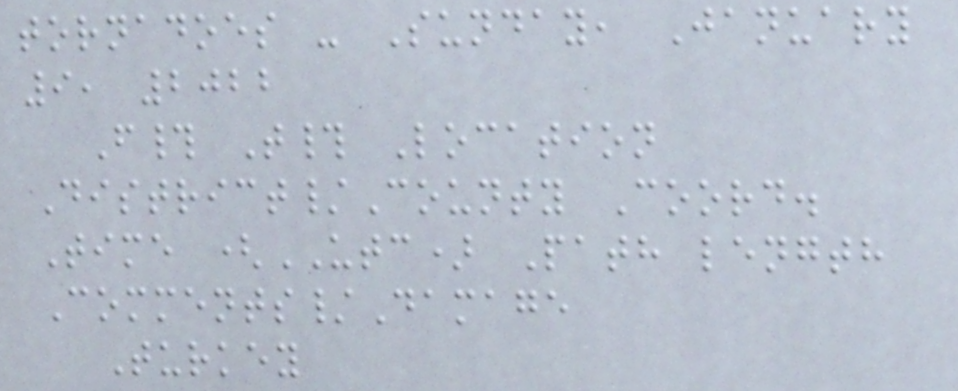tornadoes - Sunday, January
9, 2022
F# T# Location
District/County Coord.
Time (UTC) Path length
Comments/Damage
Turkey
